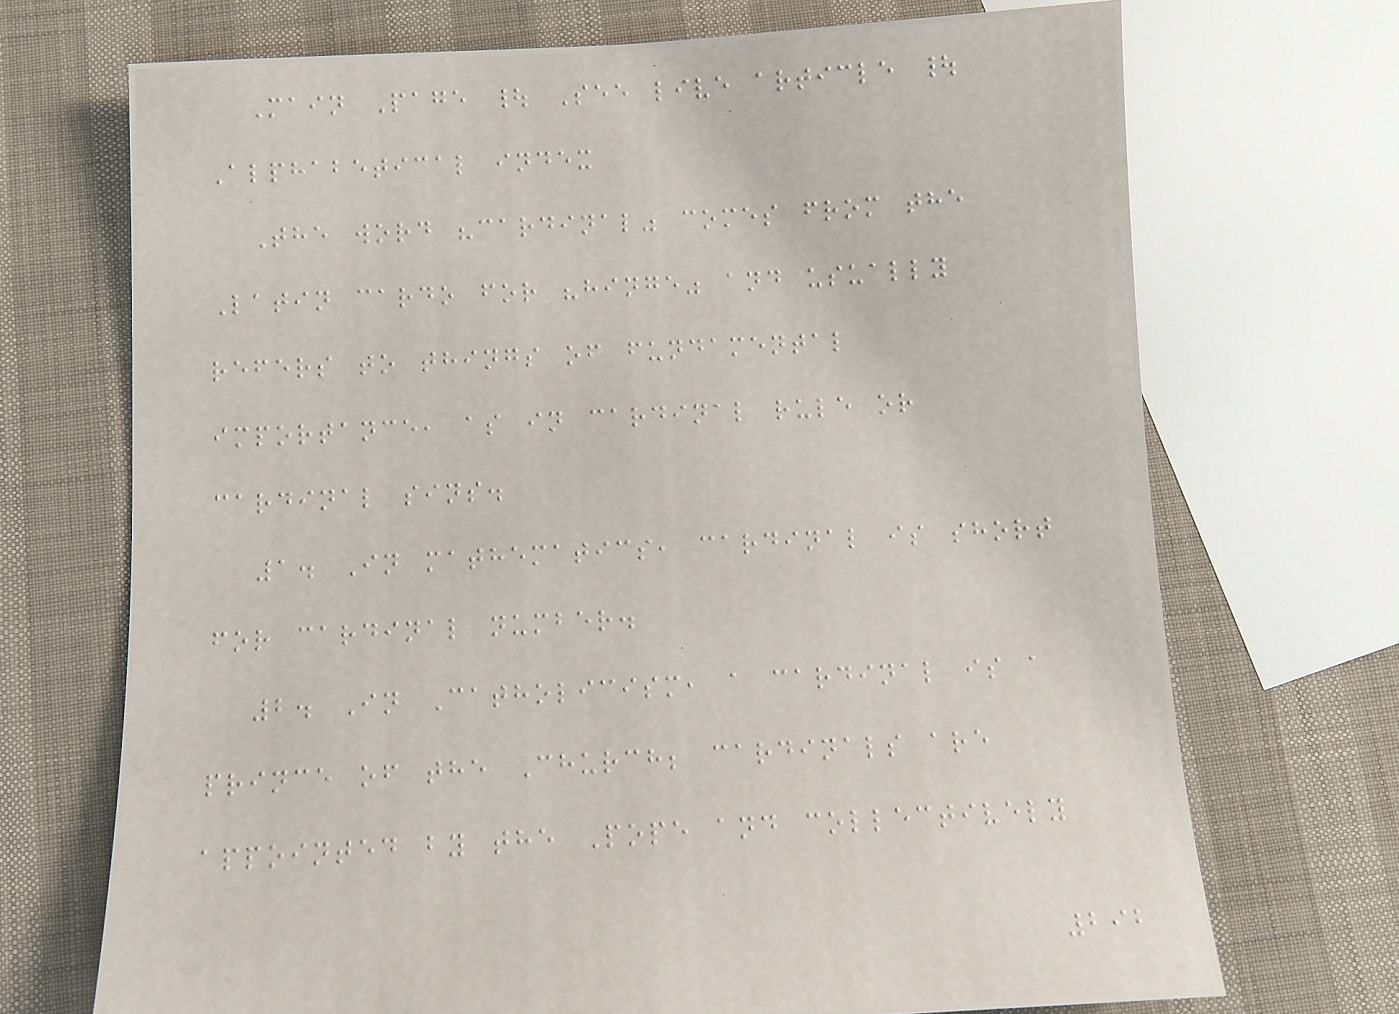Main Page | See live article |
Alphabetical index
The word "cardinal" comes from the
Latin cardo for "hinge" and usually
refers to things of fundamental
importance, as in cardinal rule or
cardinal sins.
1. In mathematics, cardinal is short
for cardinal number.
2. In Catholicism, a cardinal is a
prince of the Church; cardinals are
appointed by the Pope and collectively
292
